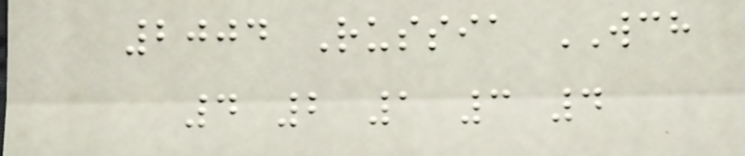2004 Russia WCH
4 2 1 3 4
